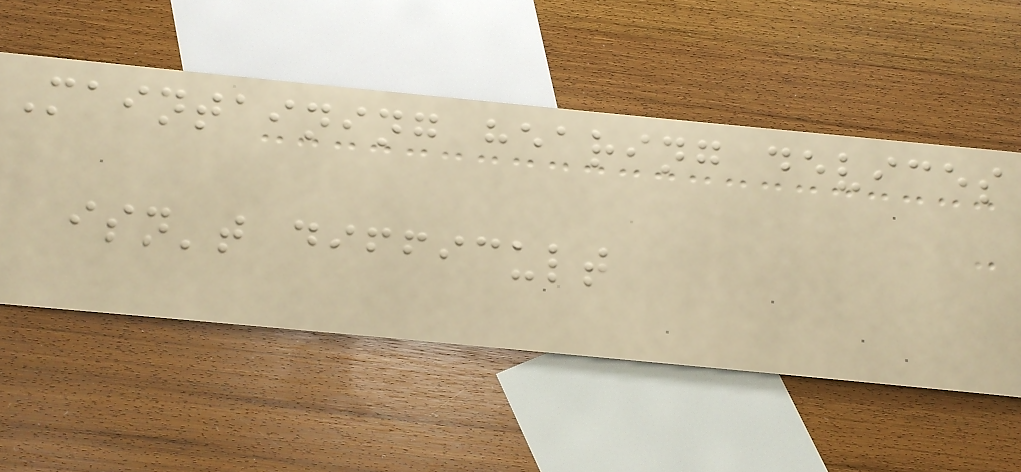Maintaining hearing devices
isn't difficult
